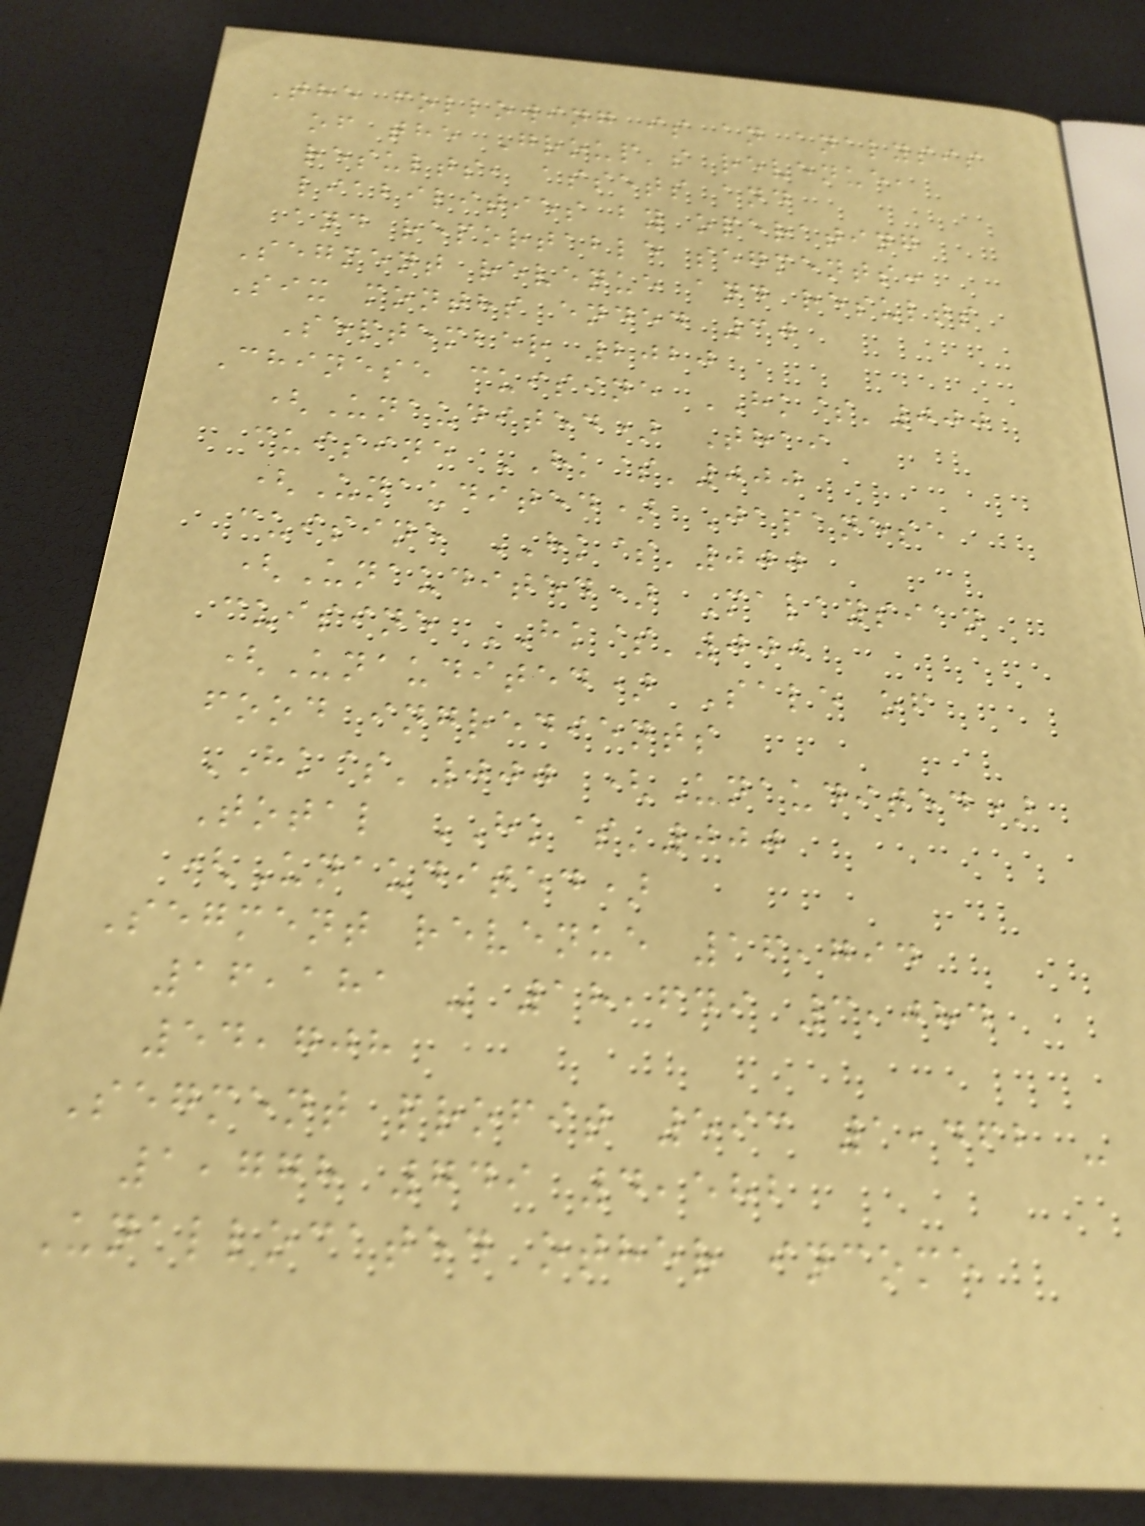The following is an analysis
of the Group's revenue,
results, assets and
liabilities by operating
and reportable segments:
Segment revenue and results
Six months ended 30
September 2020
Chinese cuisine HK$'000
(Unaudited) Thai
cuisine HK$'000
(Unaudited) Japanese
cuisine HK$'000
(Unaudited) Malaysian
cuisine HK$'000
(Unaudited) Sale of
food ingredients
HK$'000 (Unaudited)
Total HK$'000
(Unaudited)
Segment revenue 16,794
16,181 - 18,649 3,084
54,708
Segment profit 593 1,462 -
1,778 749 4,582
Unallocated other income
